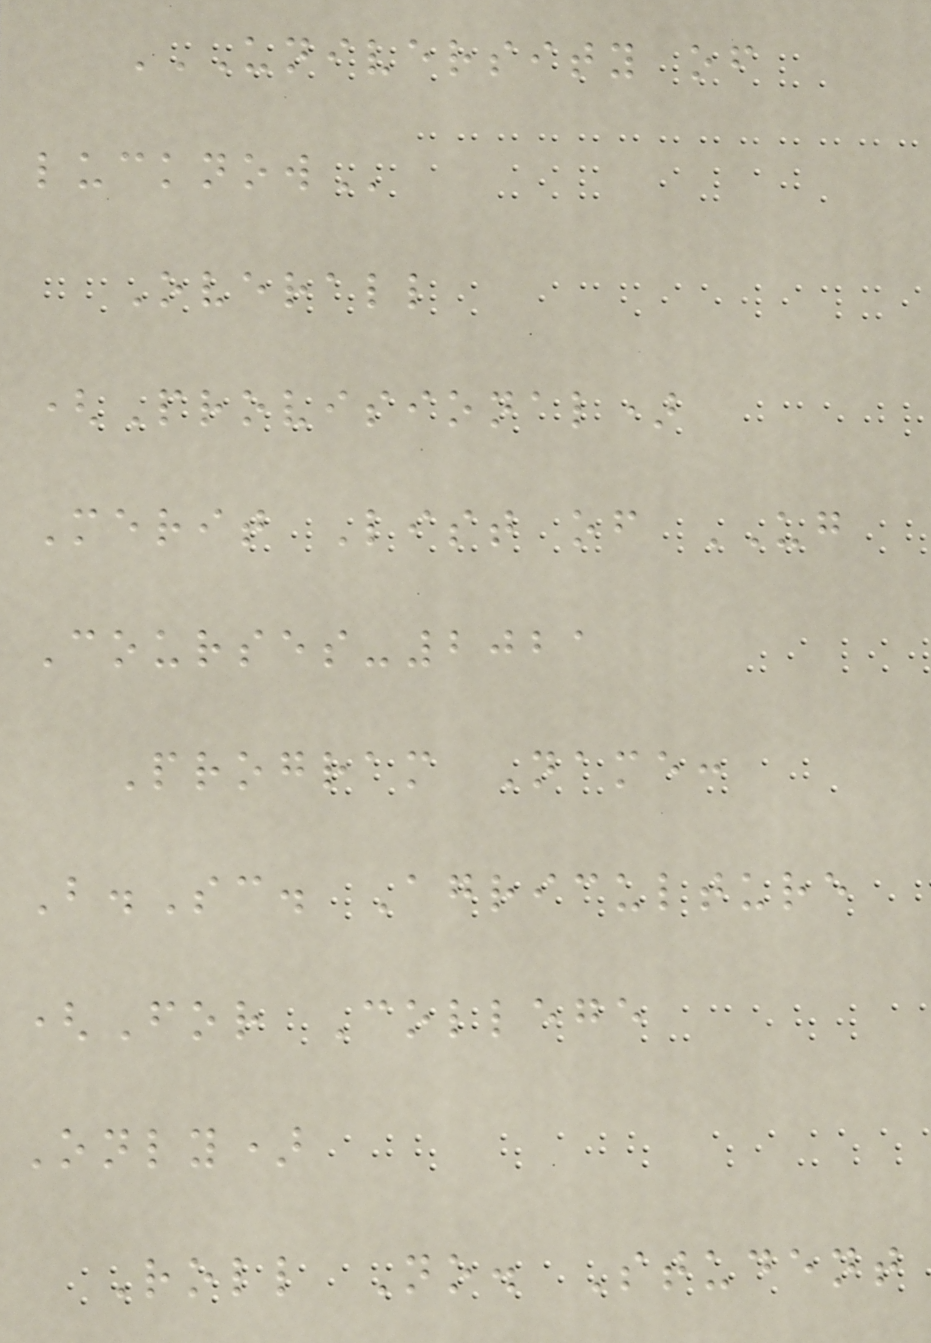UNIVERSITY OF
LUCKNOW
Overall
(Provisional)
Merit List of UG
Courses-2021
Program Name:
B.Sc. Agriculture
(For College
Only)
Roll No. Student
